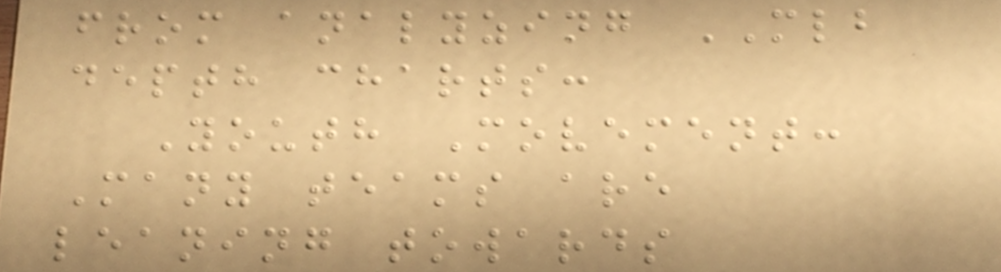from analyzing MLB
depth charts:
Youth Movement:
Many teams are
leaning towards
